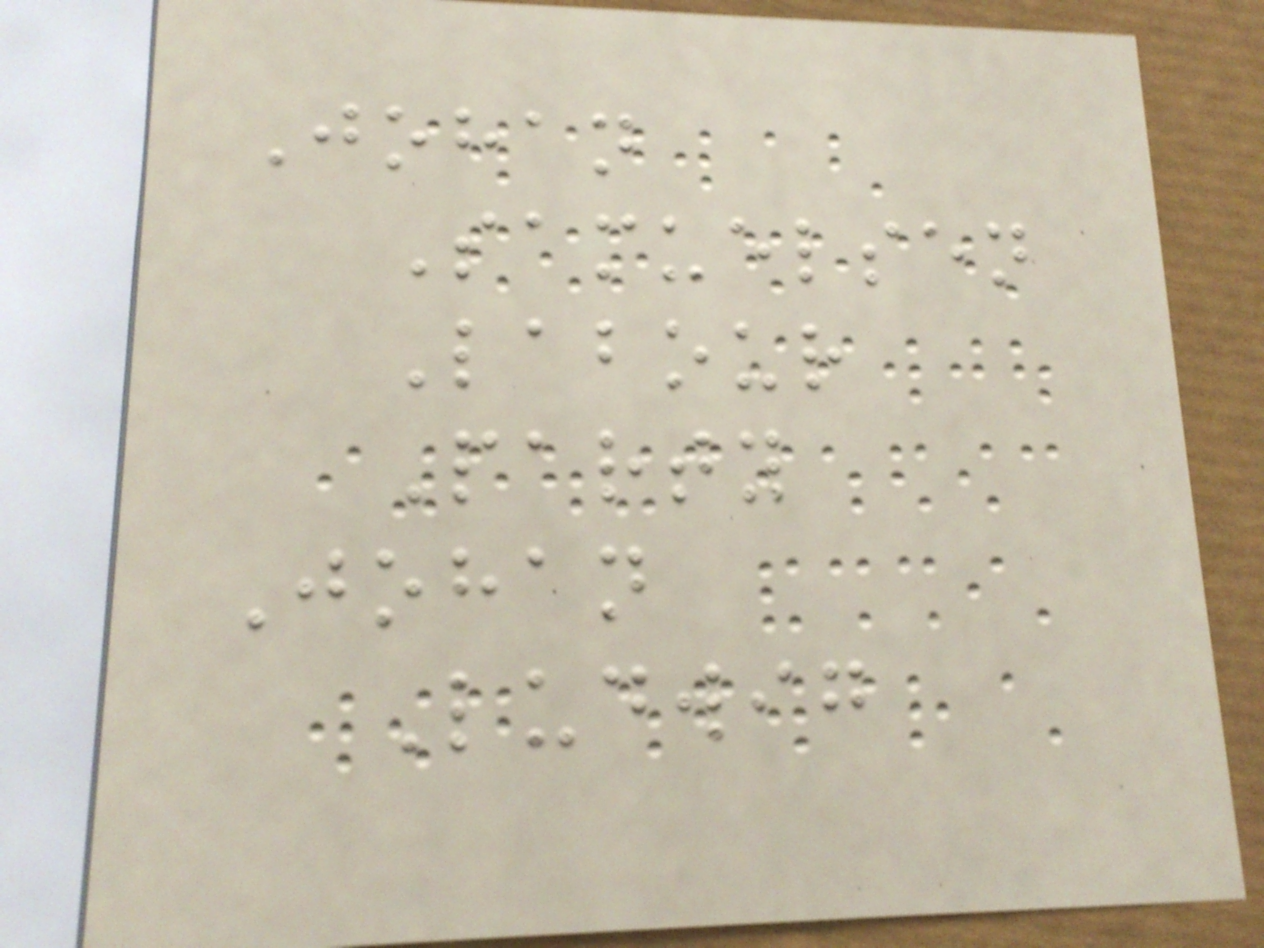Johan
Samuelsen
Labour
Party
Johan
Ludwig
